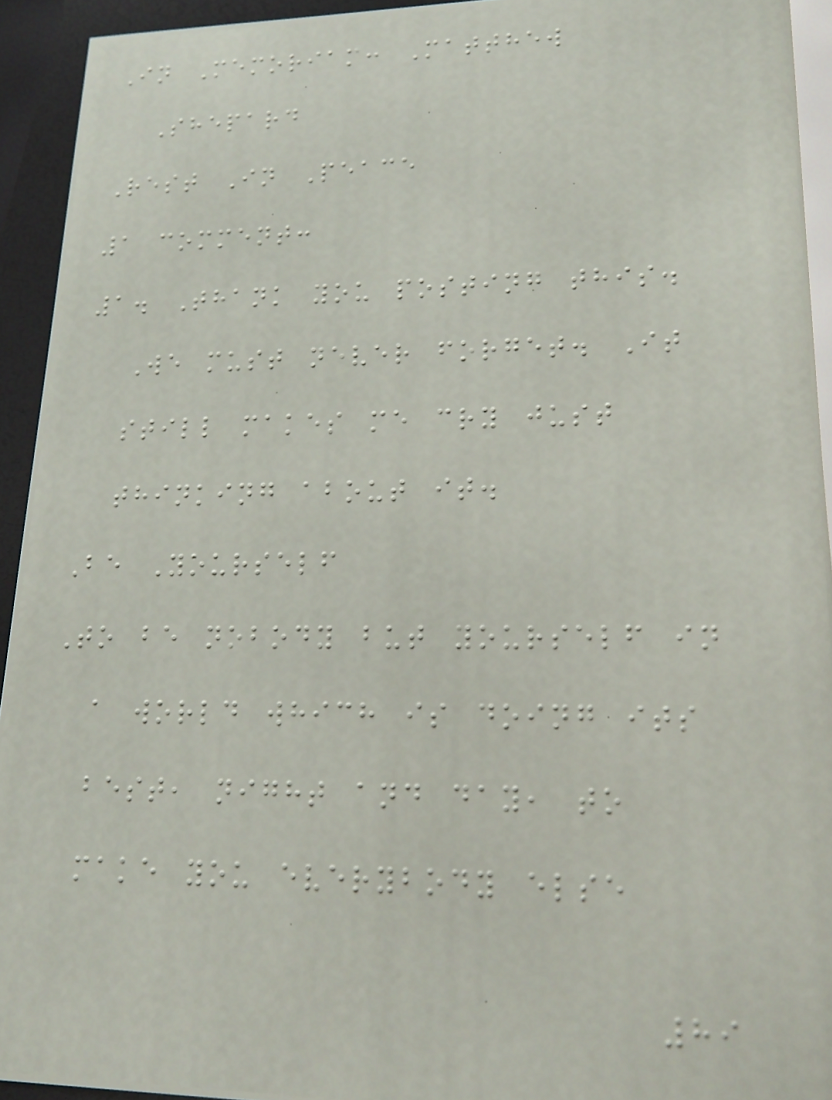In Memoriam: Matthew
Shepard
Rest In Peace
1 comment:
1. Thank you posting this.
We must never forget. It
still makes me cry just
thinking about it.
Be Yourself
To be nobody but yourself in
a world which is doing its
best, night and day, to
make you everybody else
89
